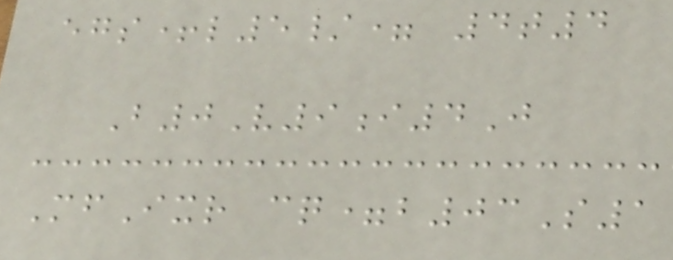egs+l5/= 4t4
B0V9i4J
MfIxr cq=b03S1
